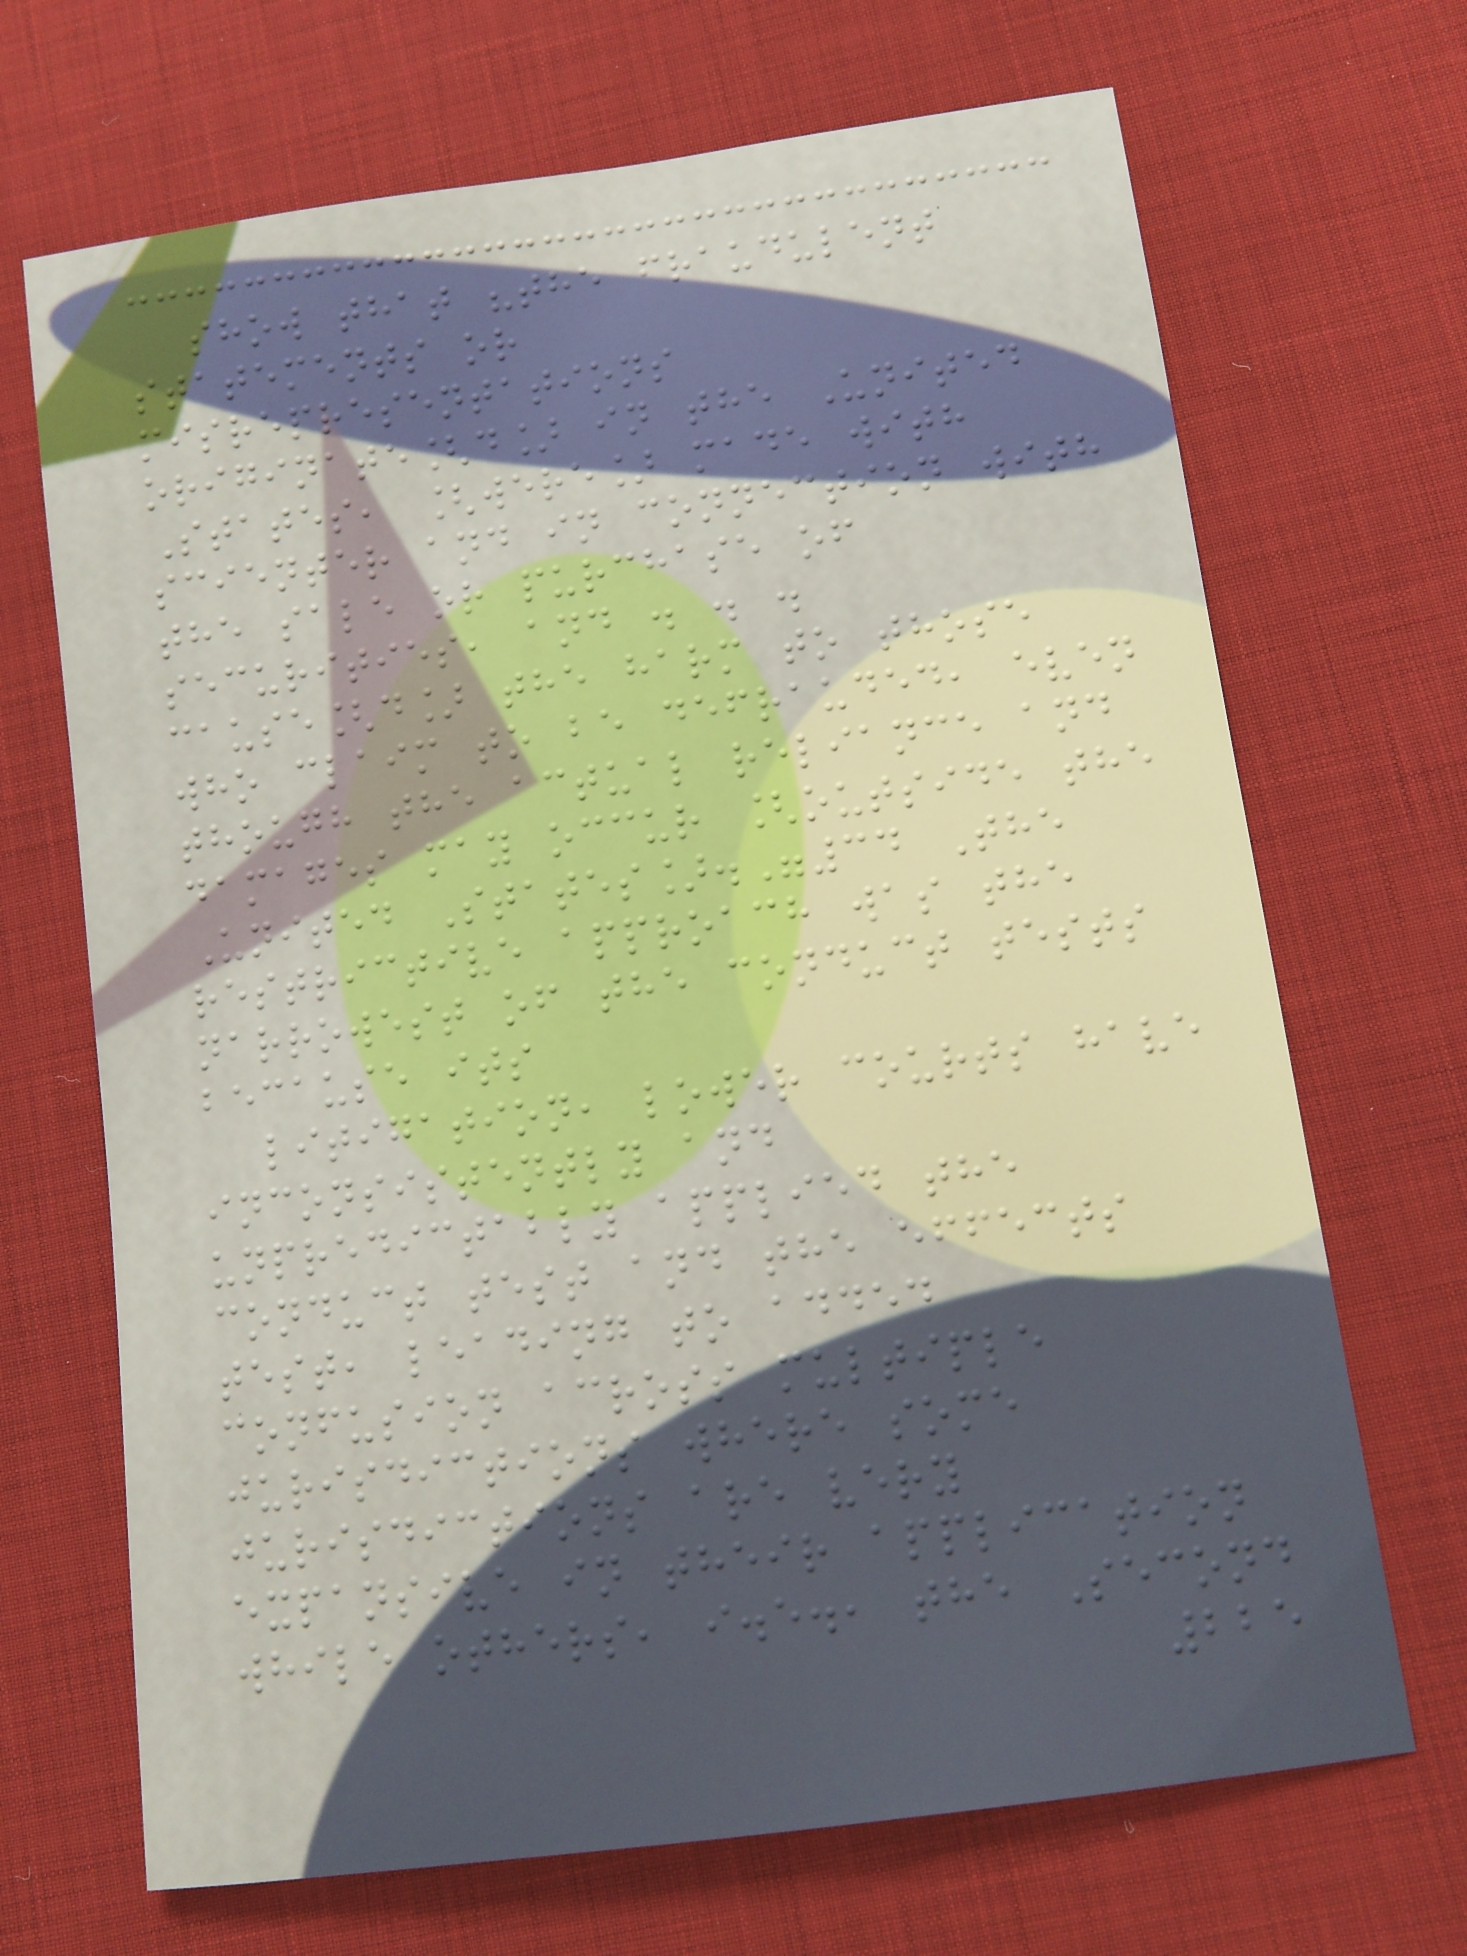show that "the fraudulent
statements or
misrepresentations
originate[d] in the United
States, [were] made with
scienter and in connection with
the sale or purchase of
securities, and . . .
cause[d] the harm to those
who claim to be defrauded, even
though the actual reliance and
damages may occur [outside the
United States]."34 The
restrictive approach was the
narrowest of the conduct tests
because its
litigation, lower courts have
inconsistently and
unpredictably applied the
conduct test and the effects
test, leading to added
confusion across multiple
jurisdictions where some
jurisdictions are very
expansive in their application
while others, i.e., the Second
225
